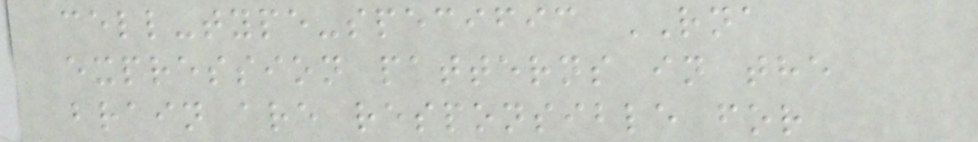cell-type-specific RNA
expression patterns in the
brain are responsible for
